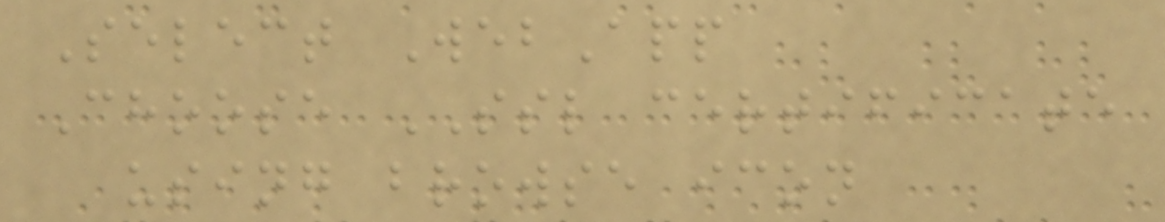Select WebApp
Choose SSL certificate
using browse icon
